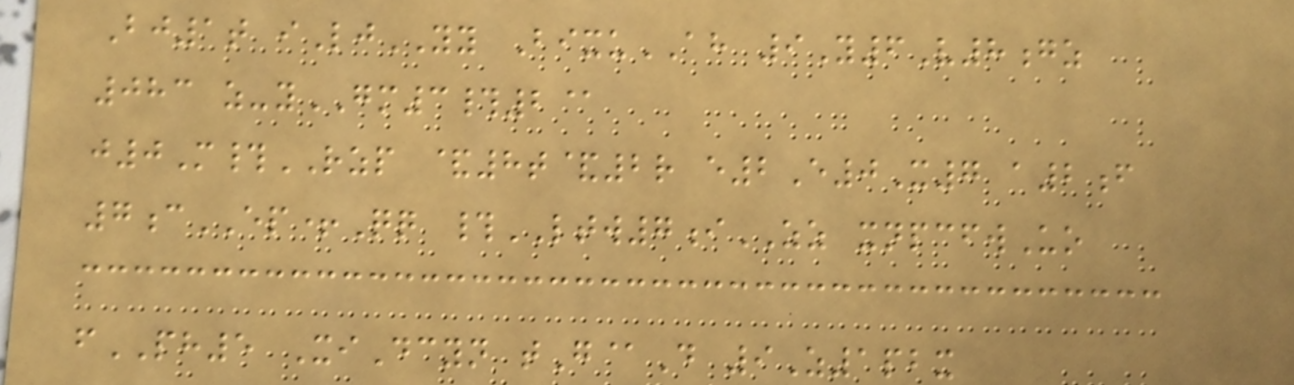Bj1t iLjYY BixuAH 9Y6V8gz
083 z-yGM3#2@
j0M#RZP &8t&2r e2E0X7 a2f
7cEP+Qq #LTW7iZZ xnpcfwUo
fPH5 XiDcyn tG@D 9Z1pbx
